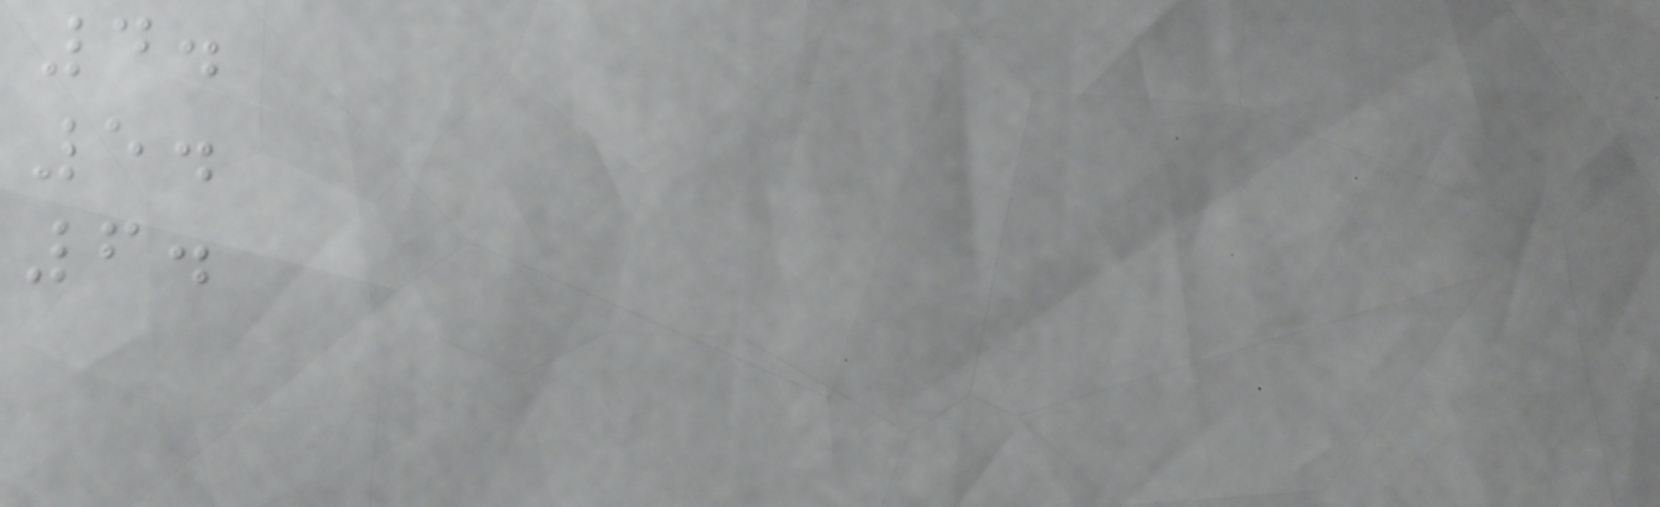4.
5.
6.
